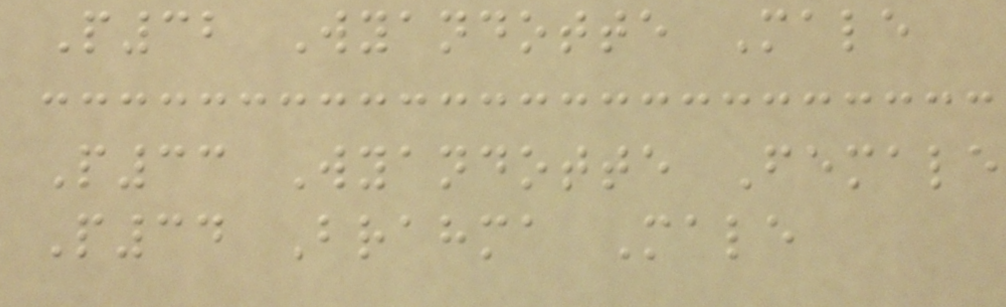P32 Wyandotte Male
P33 Wyandotte Female
P34 Brahma Male
